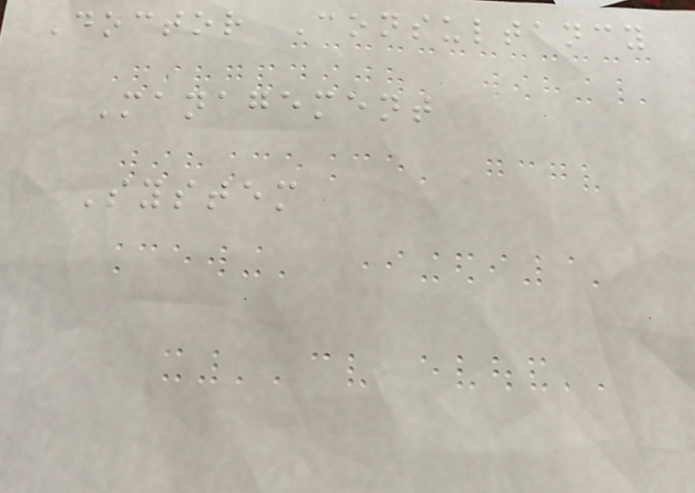Doctor Consultancy
Management
System
